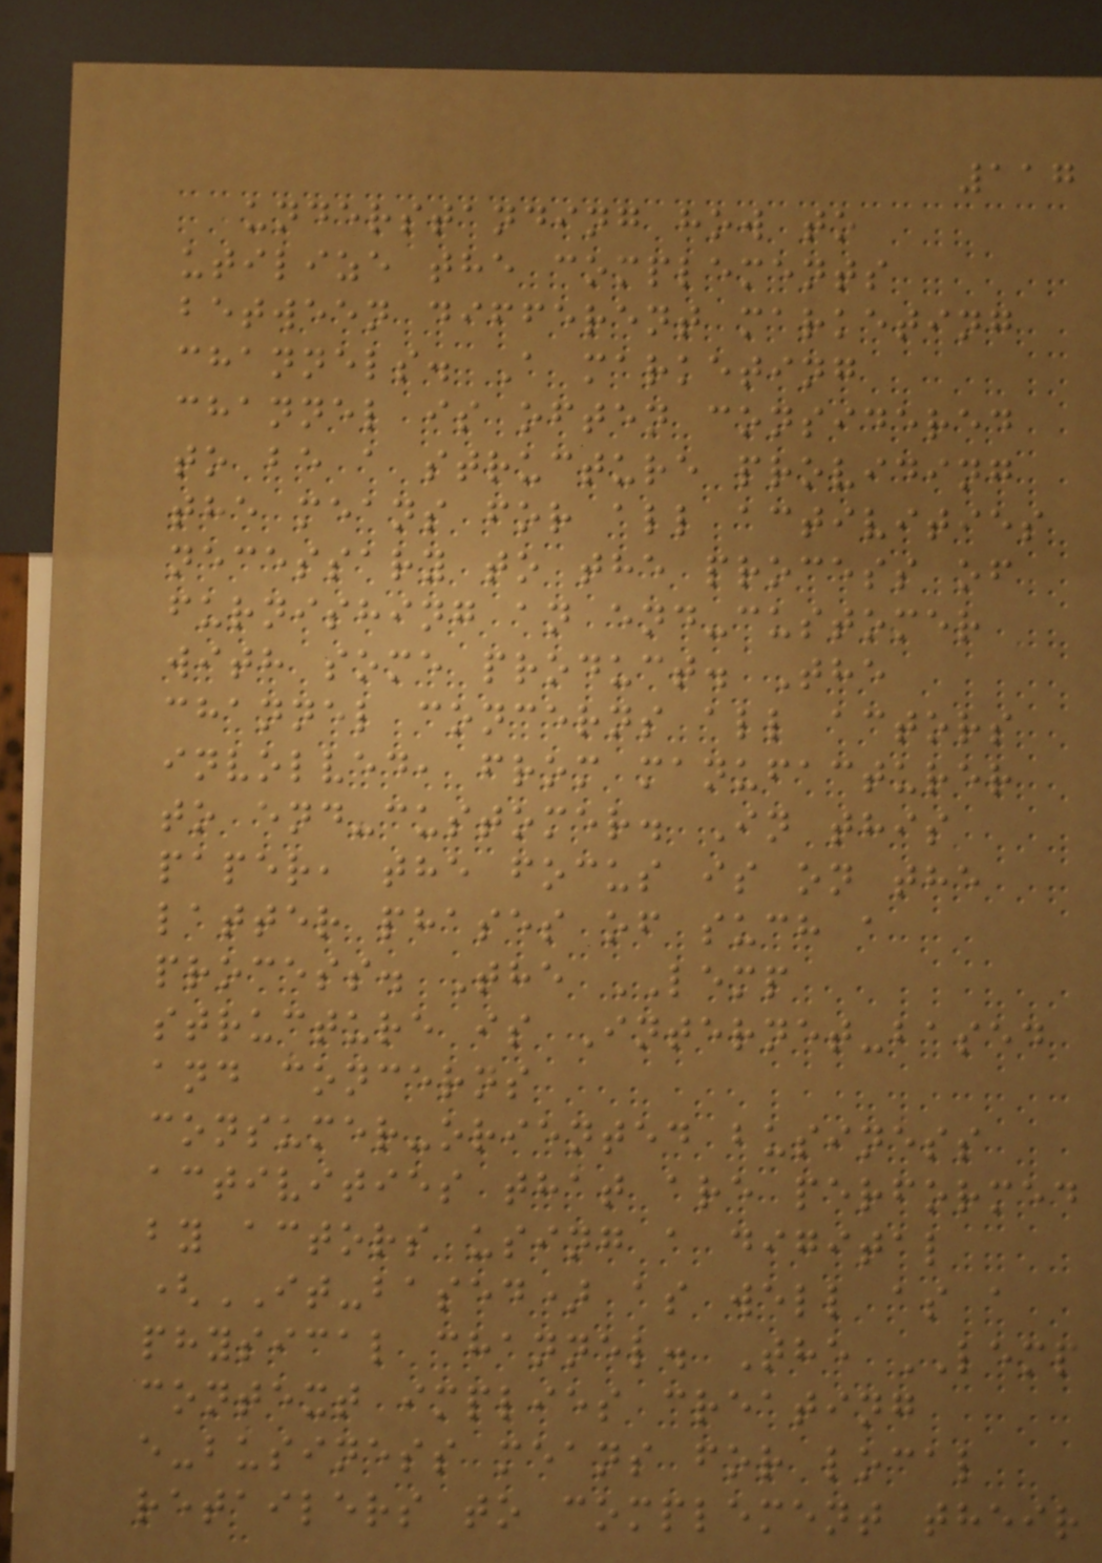117
understanding how to
utilize the complements
between different marketing
channels. A marketing
channel is often considered
to be a structure providing
the means for all activities
necessary to the process of
furnishing an end-customer
with some product. The
channel concerns all actors
involved, from manufacturer
to end-customer. In this
paper, the focus is on the
latter phases of such a
process. The LEMP
structure is Internet-based
and concerns
consumer-oriented business
activities that are performed
by actors using a digital
(IT-based) as well as a
physical channel. The LEMP
context implies creating
e-business means for local
retailers to complement their
